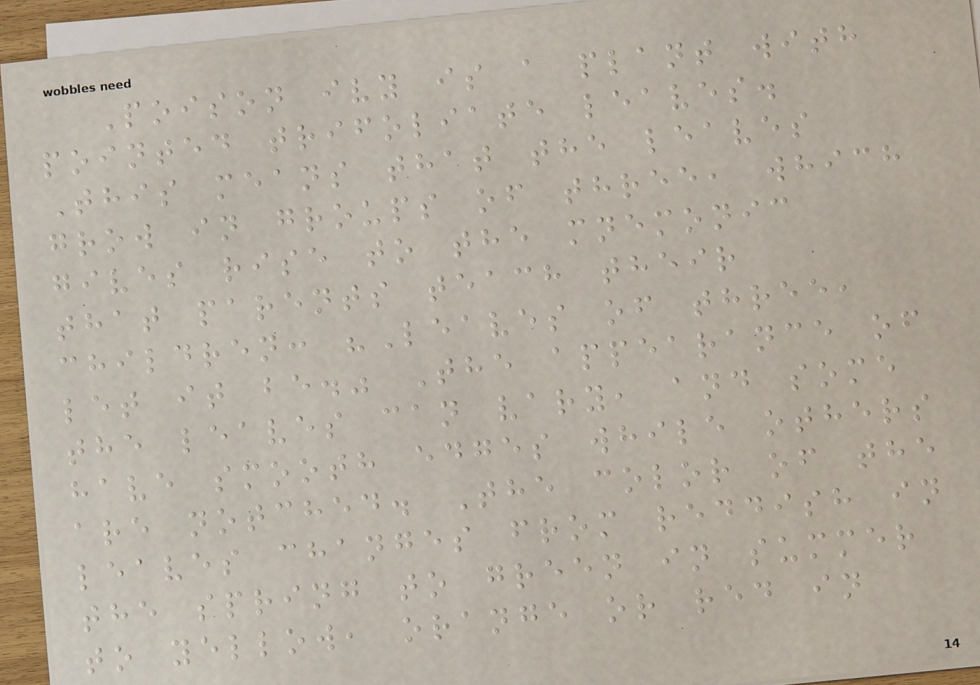Poison ivy is a plant with
pointed trifoliate leaves.
This means that the leaves
grow in groups of three, which
gives rise to the mnemonic
that parents teach their
children: "Leaves of three,
let it be." The appearance of
the leaves can vary, and some
have smooth edges while others
are notched. The color of the
leaves changes from reddish in
the spring to green in summer
to yellow, orange or red in
